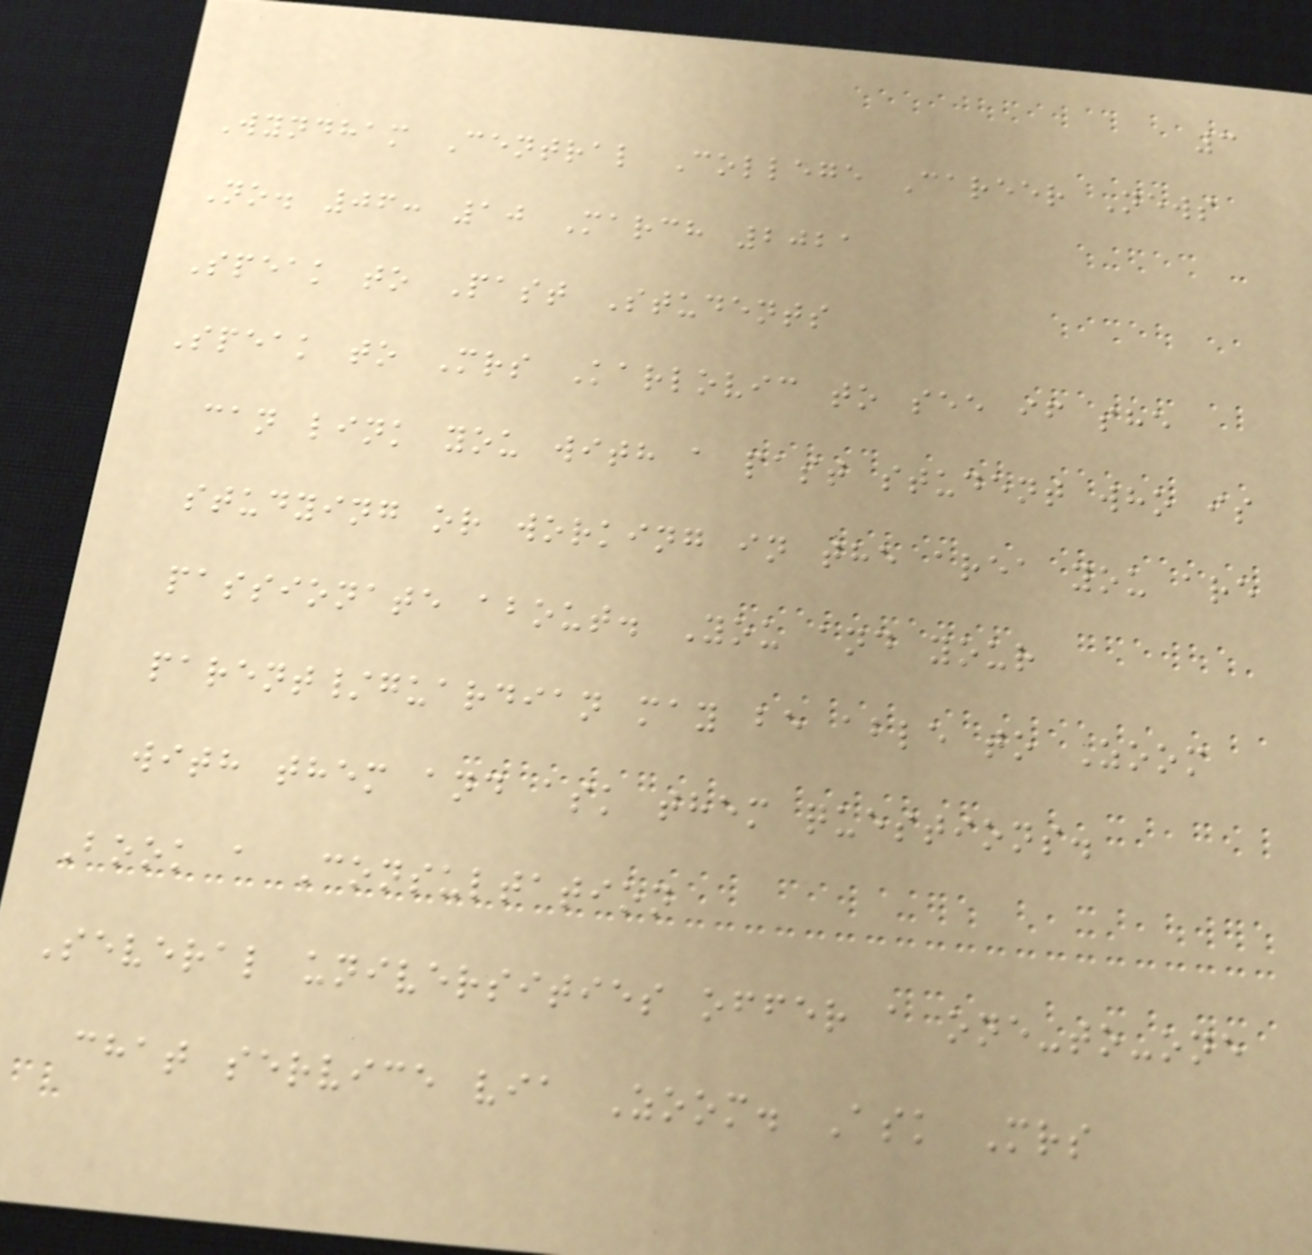3
Wyndham Central College Career News
No. 06: 10 March 2021
Speak to Past Students
Speak to Mrs Karlovic to see if she
can link you with a past student who is
studying or working in the area you are
passionate about. You and your
parent/guardian may be able to Zoom
with them and ask them questions.
Book a Consultation
Several universities offer a one-to-one
chat service via Zoom. Ask Mrs
